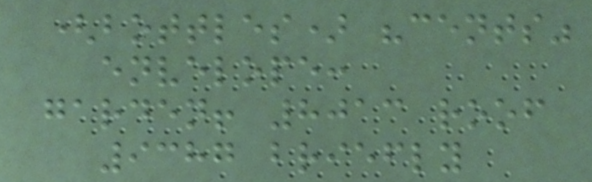(bottles) "cents"
envelope:
garden! 8013 roof
9387 briefly
